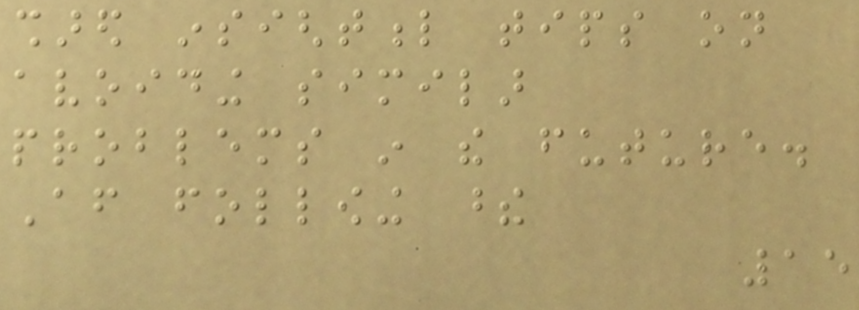shared insightful tips on
avoiding similar
problems in the future.
After following these
15
